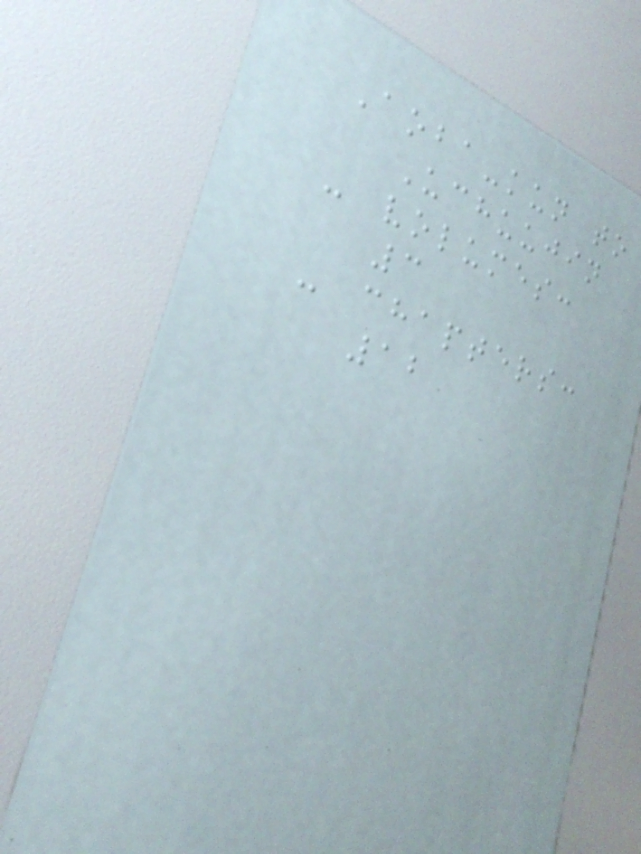Aoba-kun to
Uchuujin
- volumes:
3
- chapters:
12
